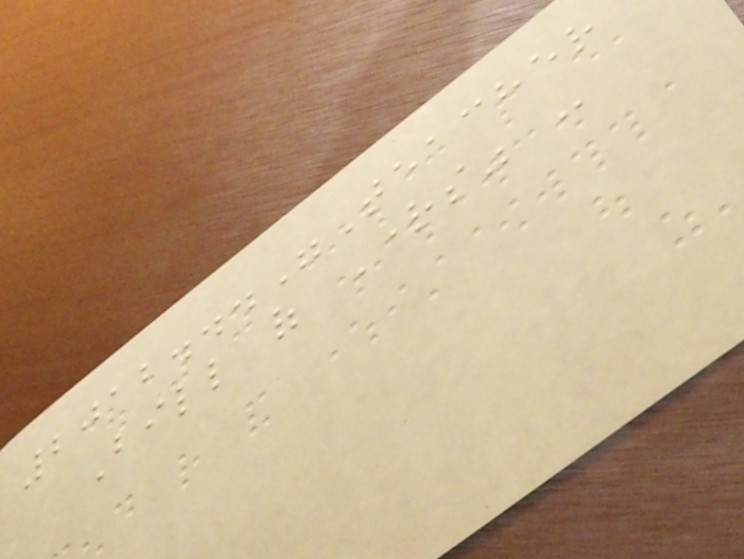2012..."Teacher
Bill of Rights" -
